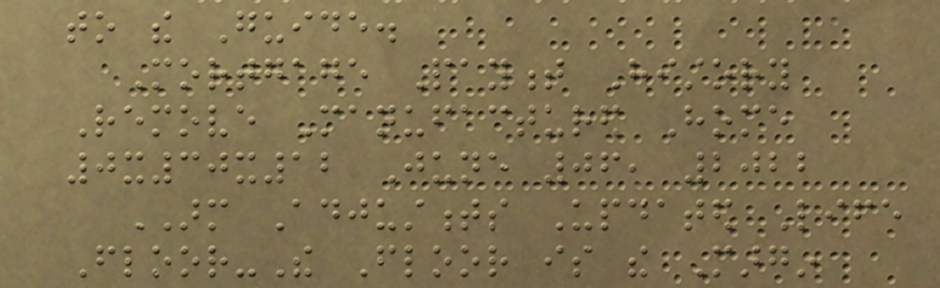to the Guide.
Mortgage Payment History
Remove Manufactured Home
0x30x12 June 06, 2022
ARM Adjustments Updated Life
Floor-The Floor is the Margin
